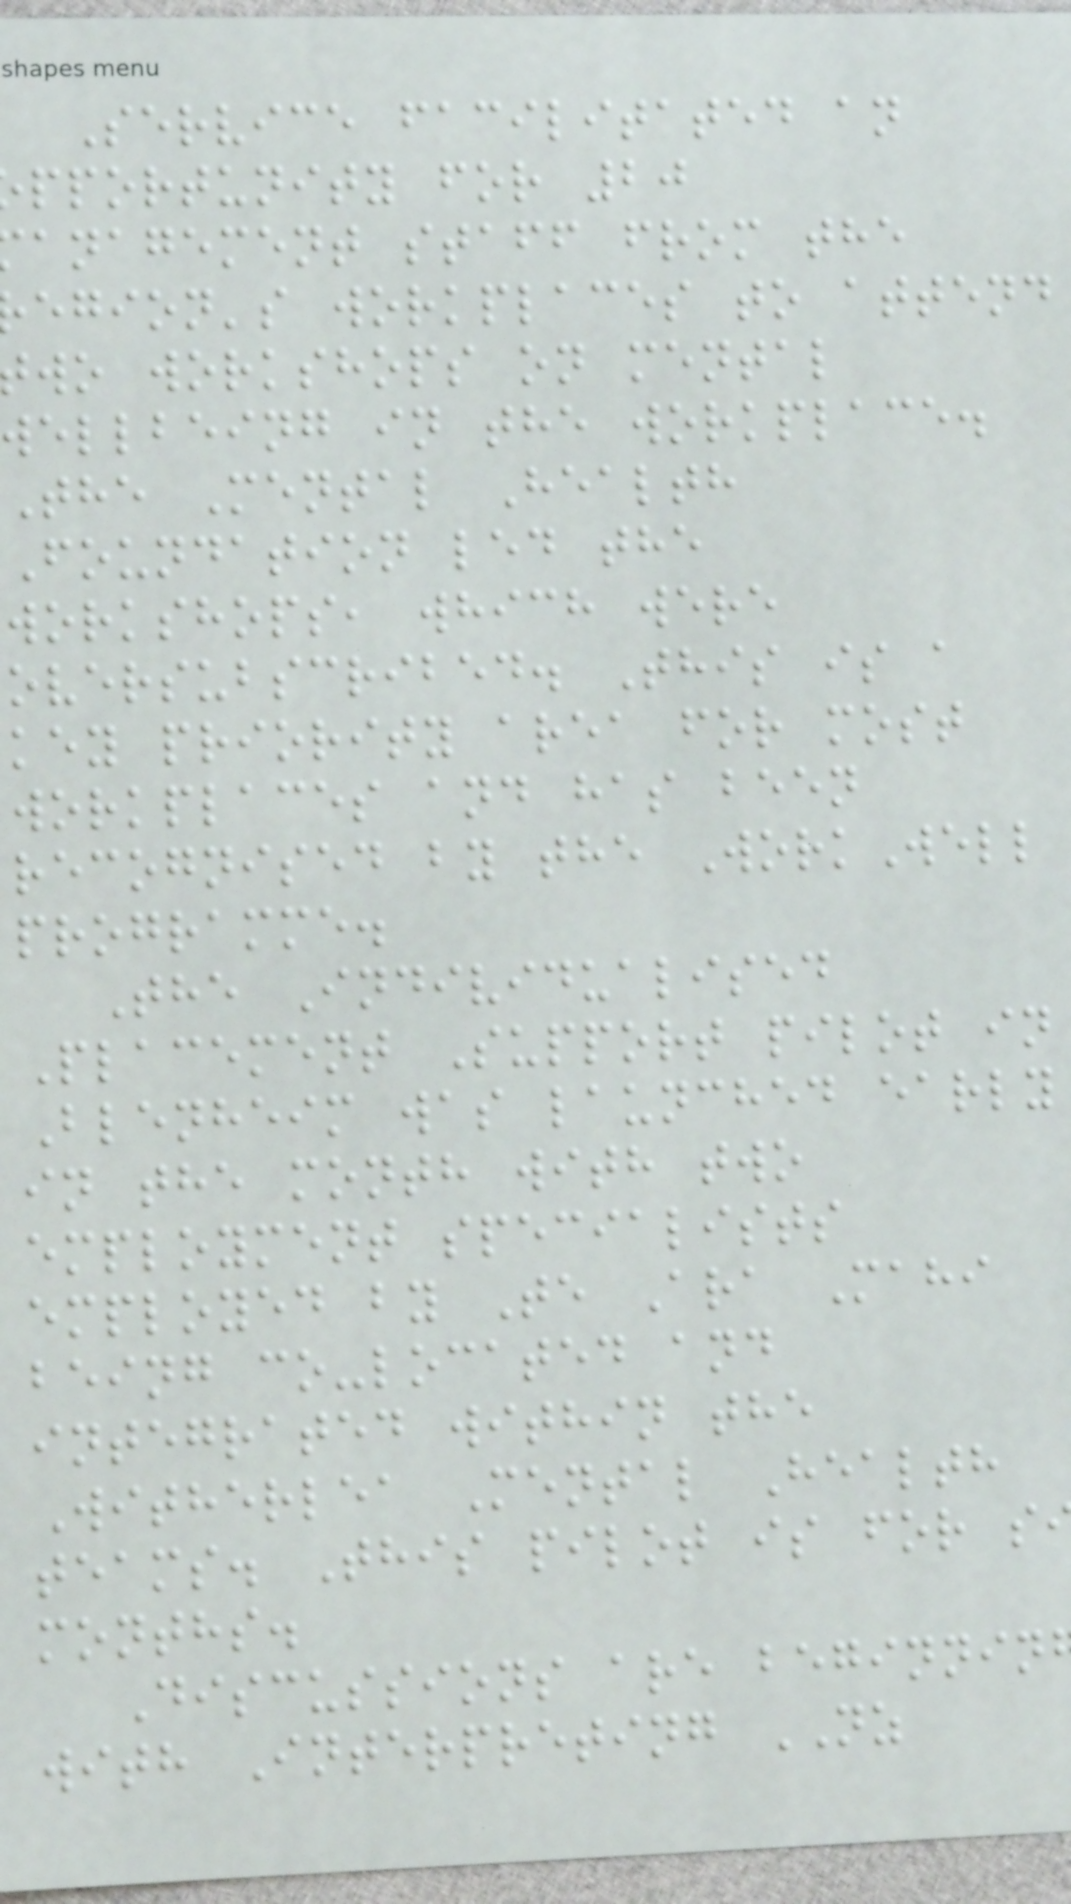Service facilitated an
pportunity for 20
anagement staff from the
egion's workplaces to attend
wo workshops on mental
wellbeing in the workplace.
The Mental Health
Foundation led the
workshops, which were
oversubscribed. This is a
key priority area for most
workplaces and has been
recognised by the WorkWell
programme.
The Individualised
Placement Support pilot in
Blenheim was launched early
in the month with two
employment specialists
employed by Te Ara Mahi
being co-located and
integrated within the
Witherlea Mental Health
teams. This pilot is for s
months.
Discussions are beginnin
with Interpreting NZ
